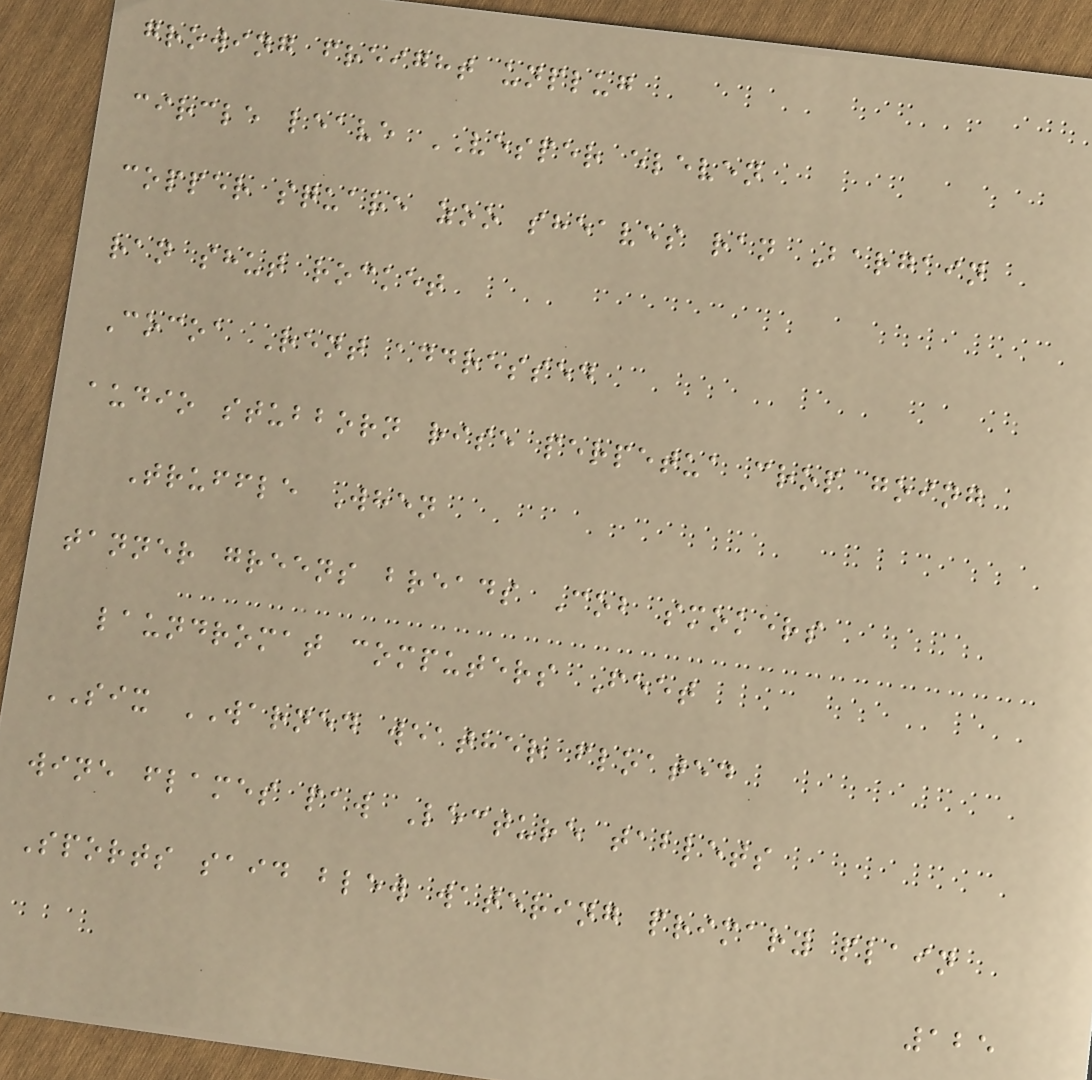growing freight unplug
circle leave VESPER eleven
copper square zoo sheaves ran Bargain
ran shut rocket
Cocoa Rent addressed
audio stubborn rise perpetua crop going
Truffle When
tanner greens breads Cob smokers
laundromat computers Feet
SIX WARNED weather floated
wine flames paw Lecture tablets
Sports said blew watering primary plain
125
